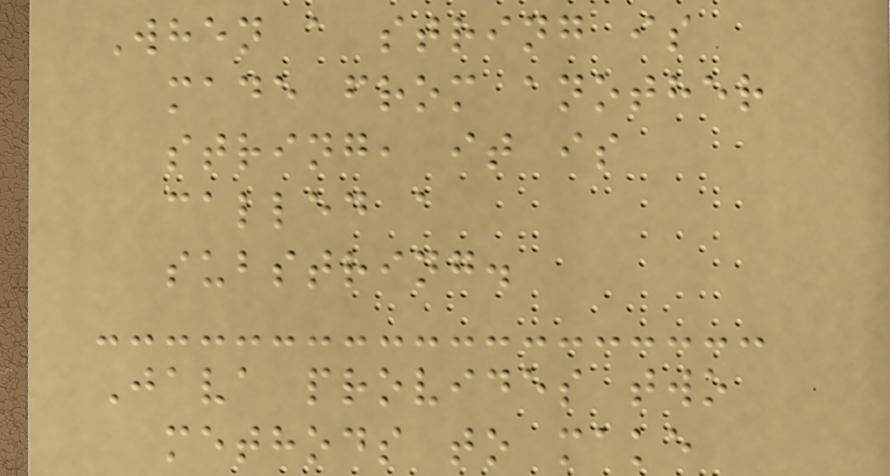When a string is
made from another
string, it is
called a
substring.
Java provides two
methods to make
